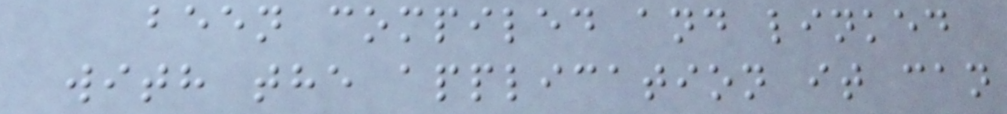been compiled and linked
with the application it can
